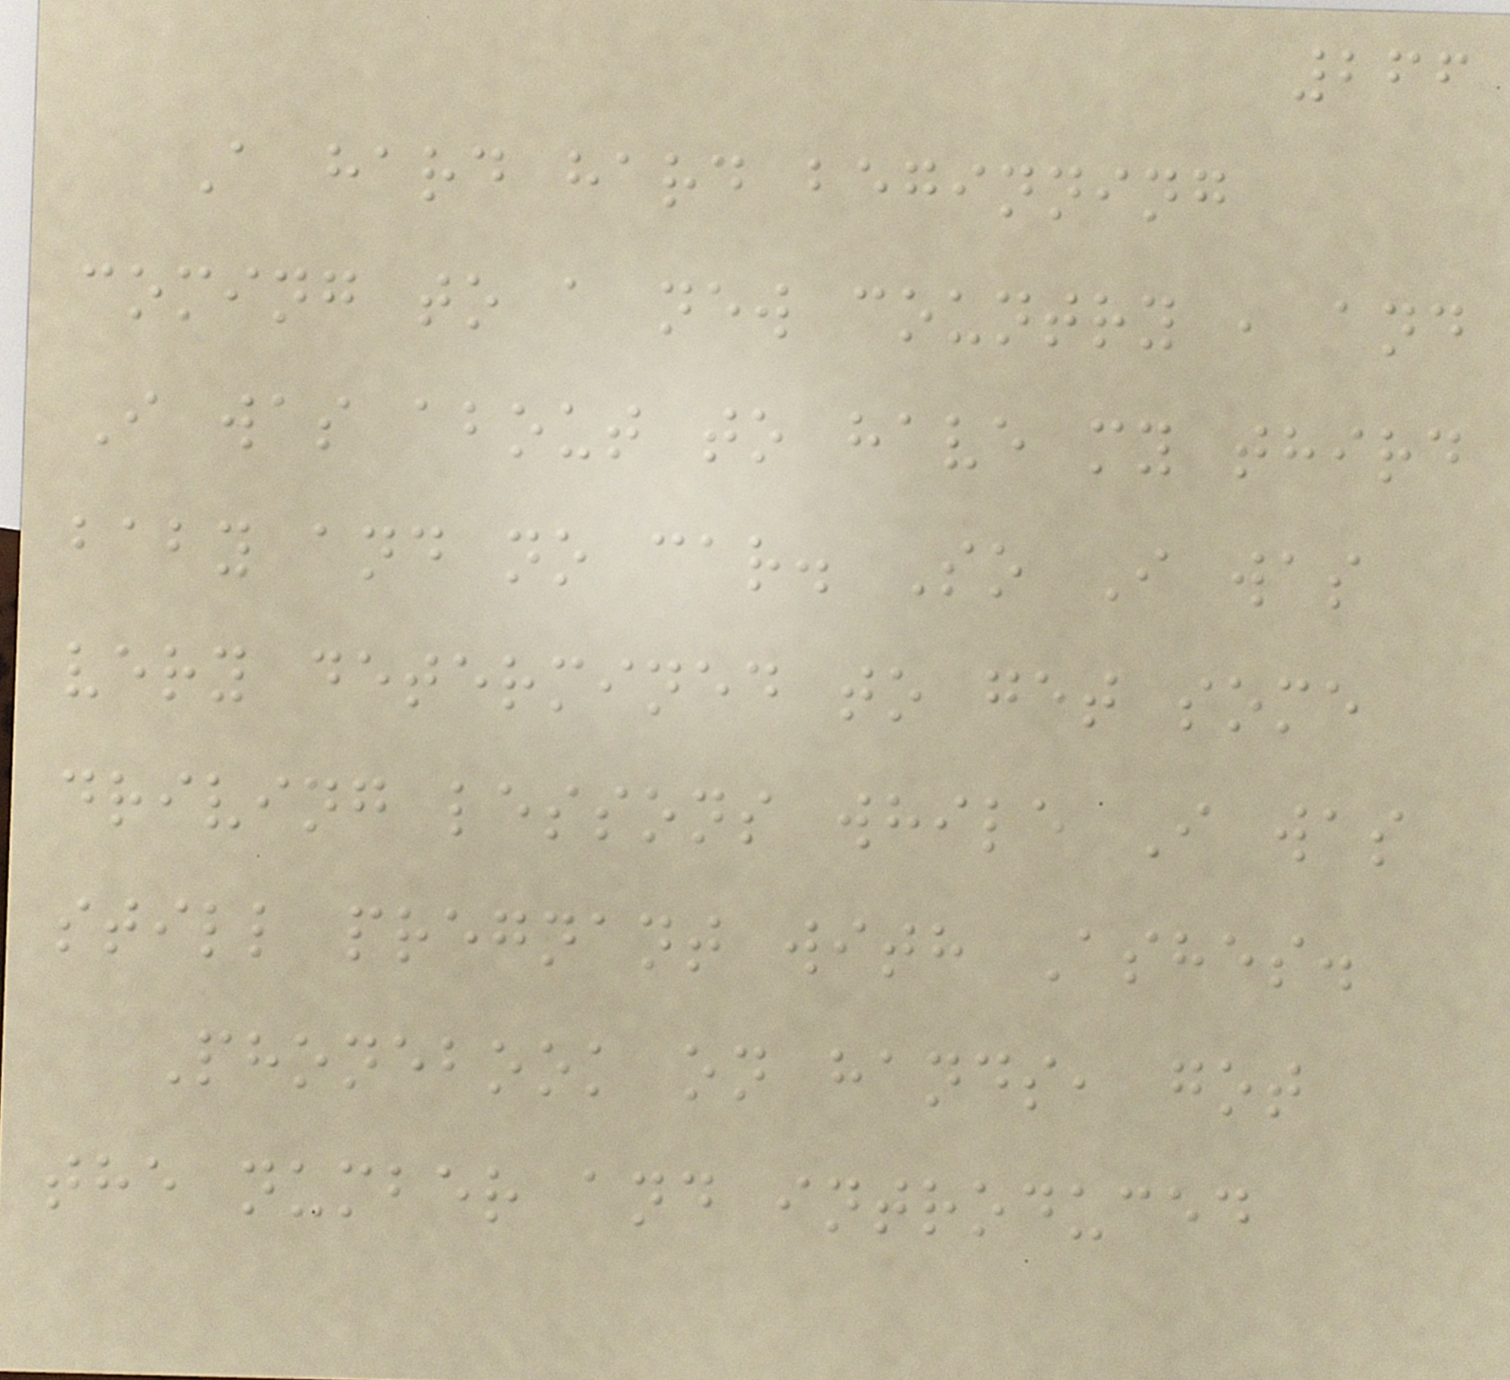266
A hard hard beginning
coming to a new country , and
I was about to have my third
baby and no car. So I was
very determined to get some
driving lessons while I was
still pregnant with Ashes.
Phonebook on hands, got
the number and introduced
